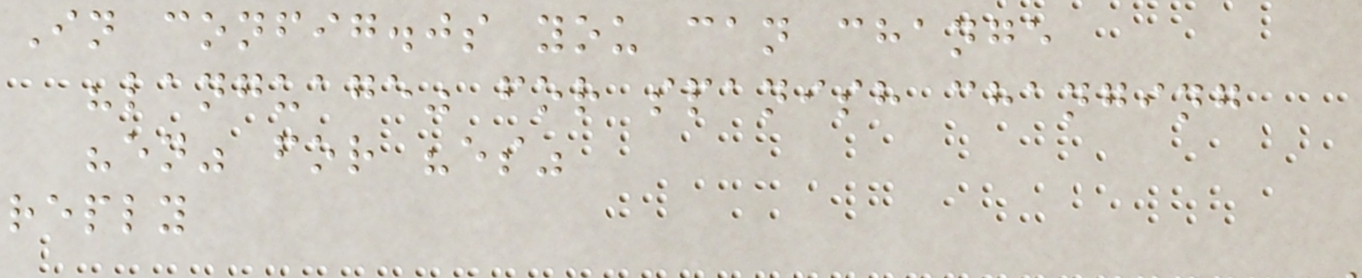In config.js you can change
"language" for spanish changing
"en" for "es"
reply
